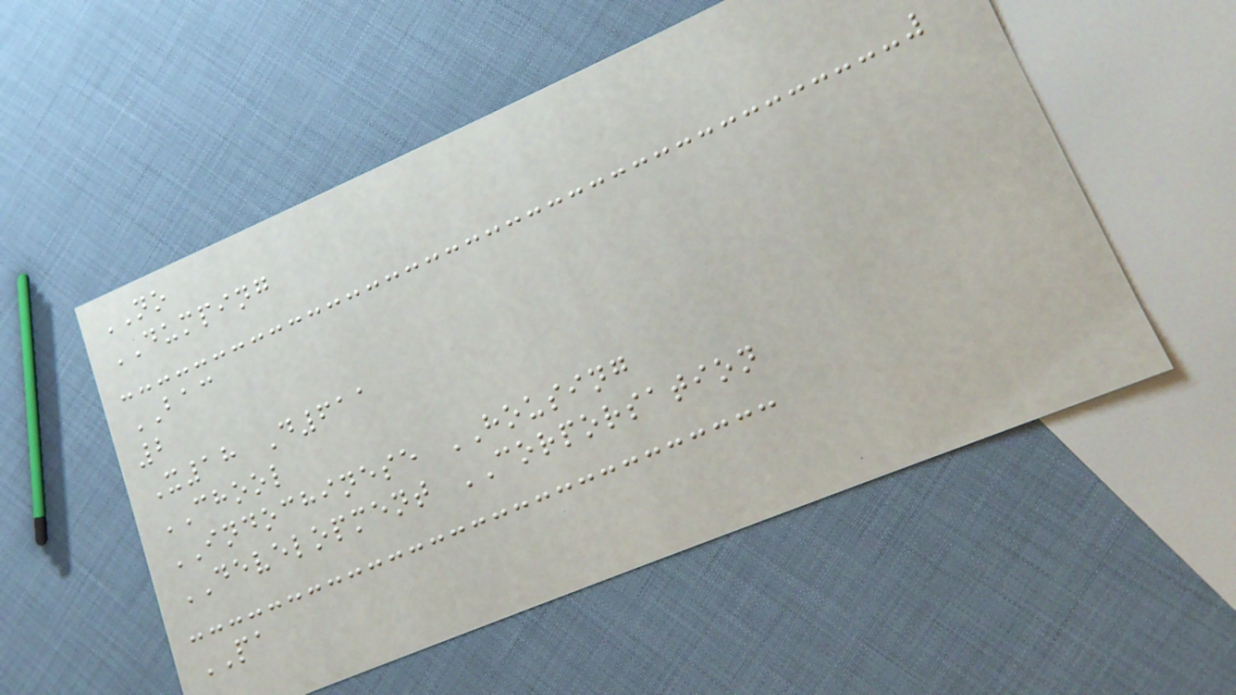NO
DUMPING
BAC
2
X18 D611
CHOOL
INDOCHINESE HOUSING
DEVELOPMENT CORPORSATION
PA
